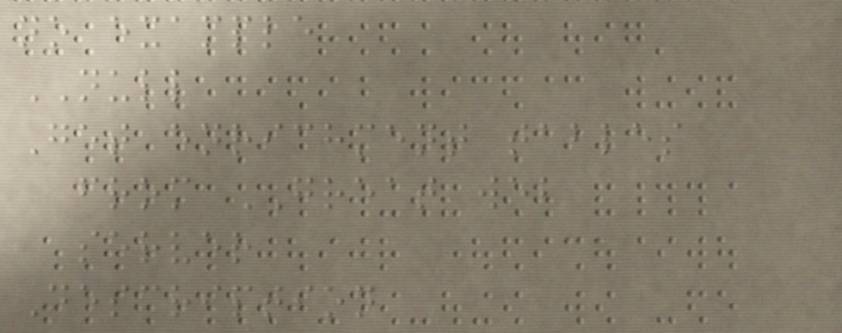no example
NULL
Get enrichment tables
from GREAT web
server
Description
